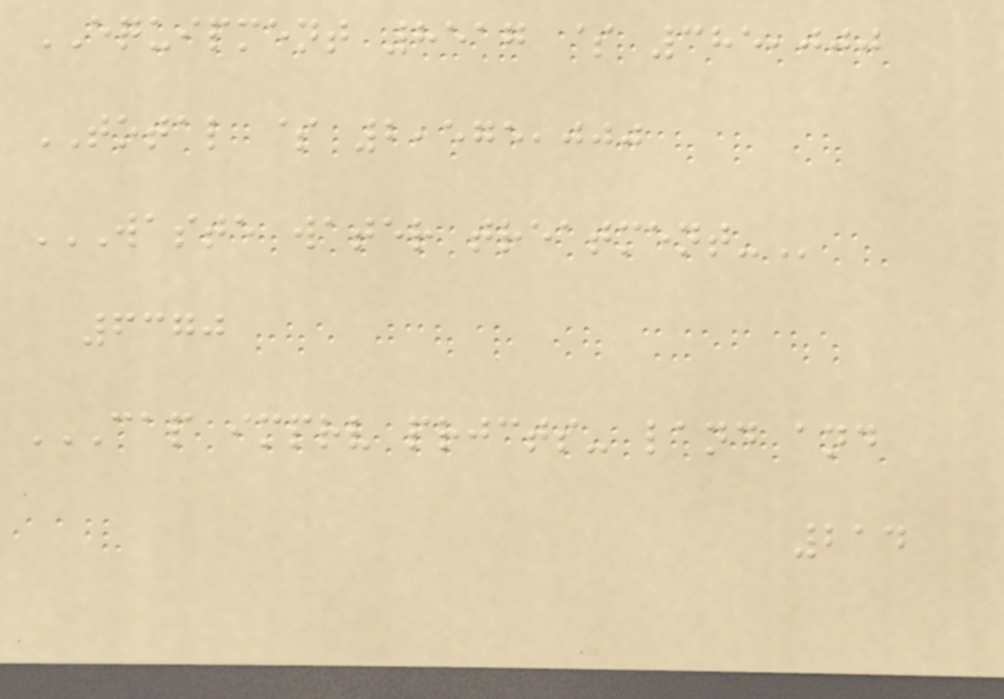EQUIPMENT 8517 $ 385,000
TOTAL $ 2,575,000
WASTE WATER TREATMENT-
6370
CAP IMPRV PRJCTS- LAND AND
214
